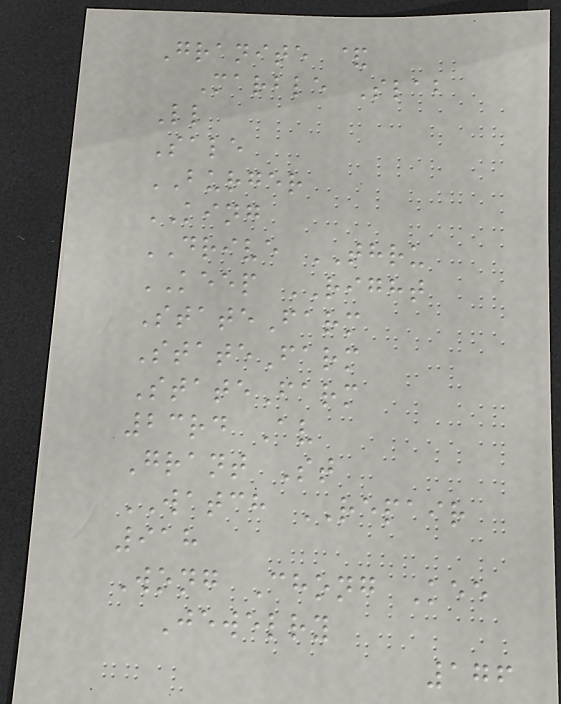Granite &
Marble Slab
Ll
Sale
BURGER
KING
DRIVE THRU
KEEP RIGHT
StateFarm
StateFarm
StateFarm
23rd Av
Grant St
WATCH REPAIR
918
Wong Chong Kee
Jewelry
176
